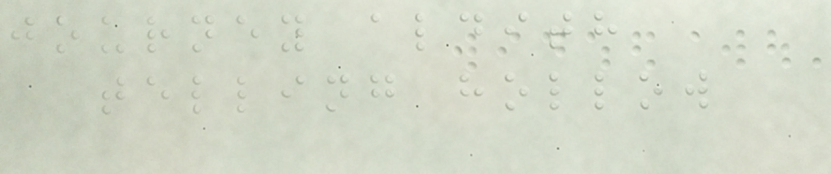journey aldith
telling hollow
